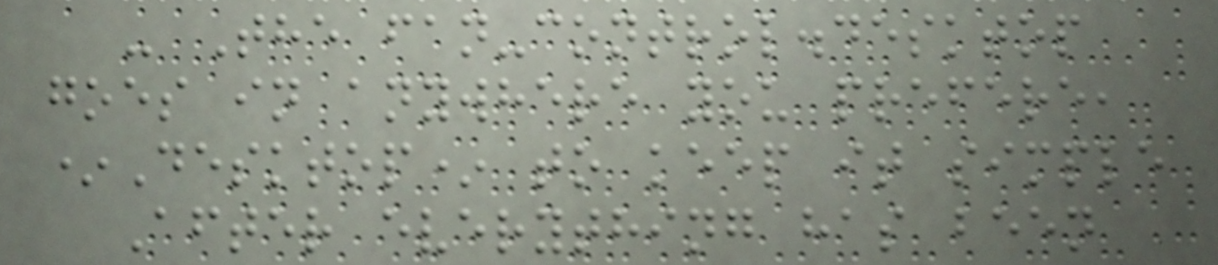- The fan-control.desktop
goes in anywhere you prefere,
*Desktop* to keep it simple
After everything has been
